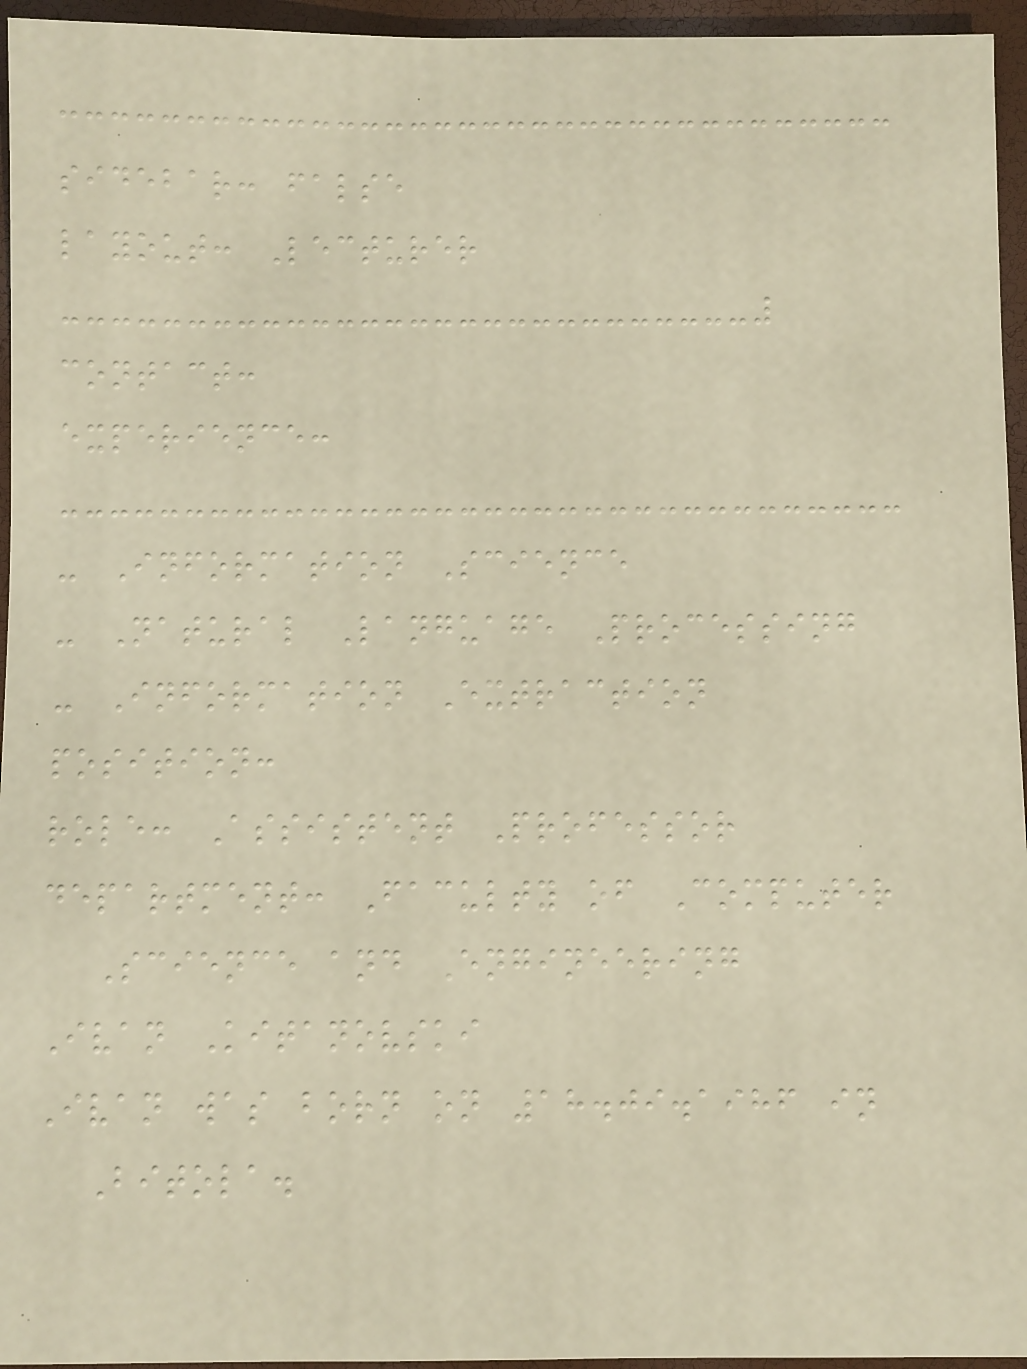sidebar: false
layout: Lecturer
contact:
experience:
- Information Science
- Natural Language Processing
- Information Extraction
position:
role: Assistent Professor
department: Faculty of Computer
Science and Engineering
Ivan Kitanovski
Ivan was born on 18.09.1986 in
Bitola.
